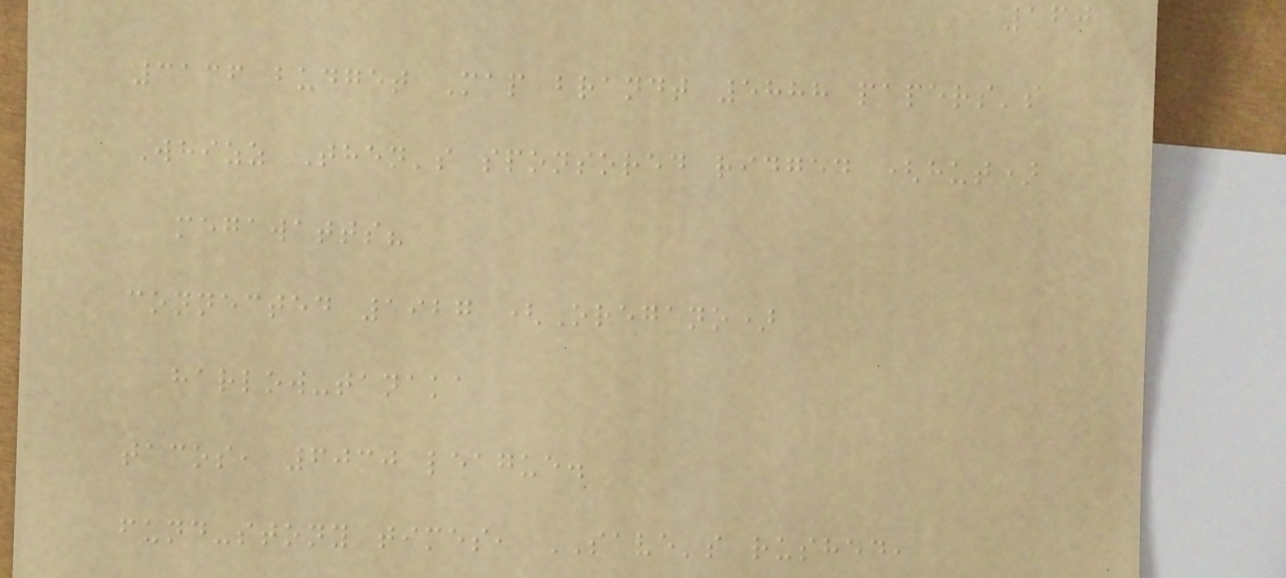160
3136 budget Map brandt 5888 papers's
Whizz Then's sponsored ridged (hut)
megawatts?
connected 1927 (Oregano)
harlow-tanaka
tacos, 6030 league.
fund-stony times, SAVE's rushed,
